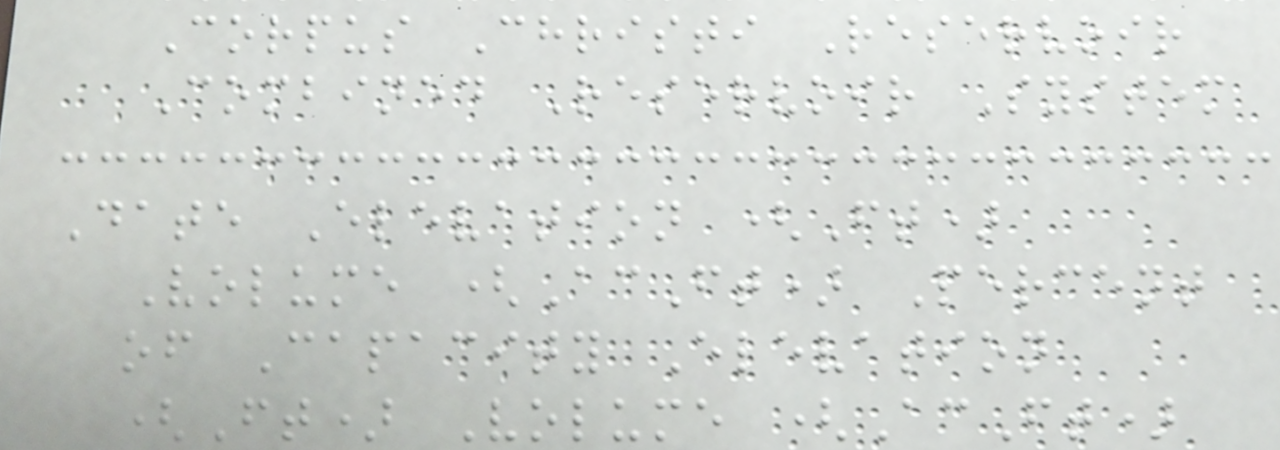Corpus Christi Reservoir
Combined Reservoir System
Date Elevation (Ft)
Volume (AcFt) Percent
of Capacity Elevation
(Ft) Volume (AcFt)
